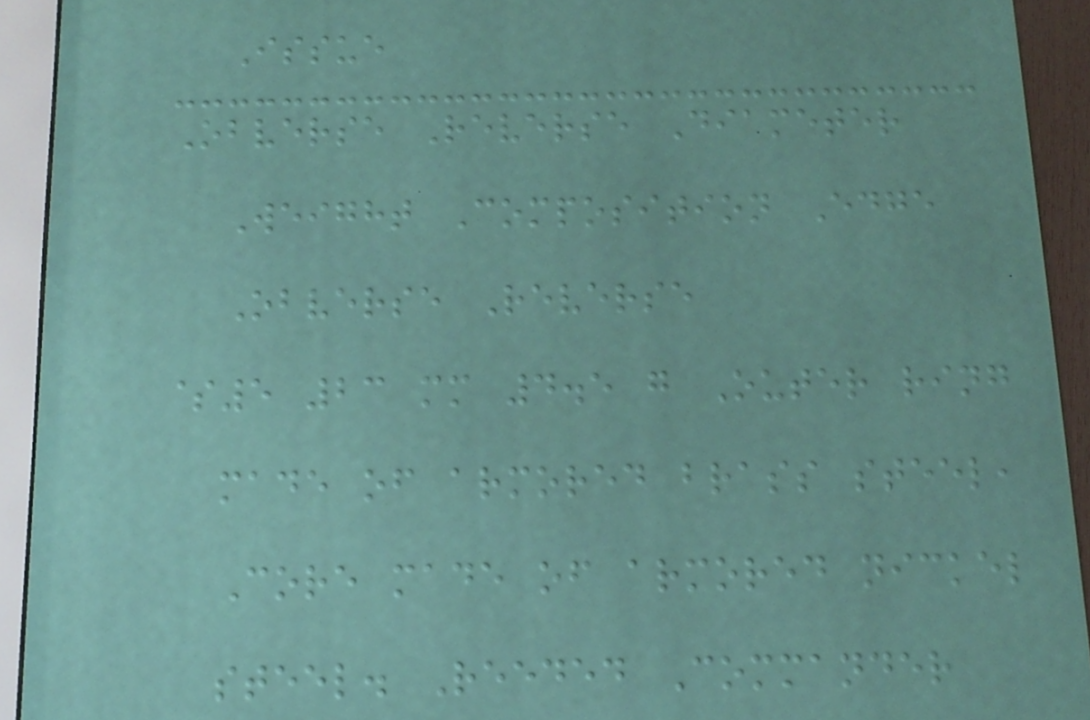Issue
Obverse Reverse Diameter
Weight Composition Edge
Obverse Reverse
$5 23 mm 4.5 g Outer ring
made of armored brass steel,
Core made of armored nickel
steel. Reeded Commander
